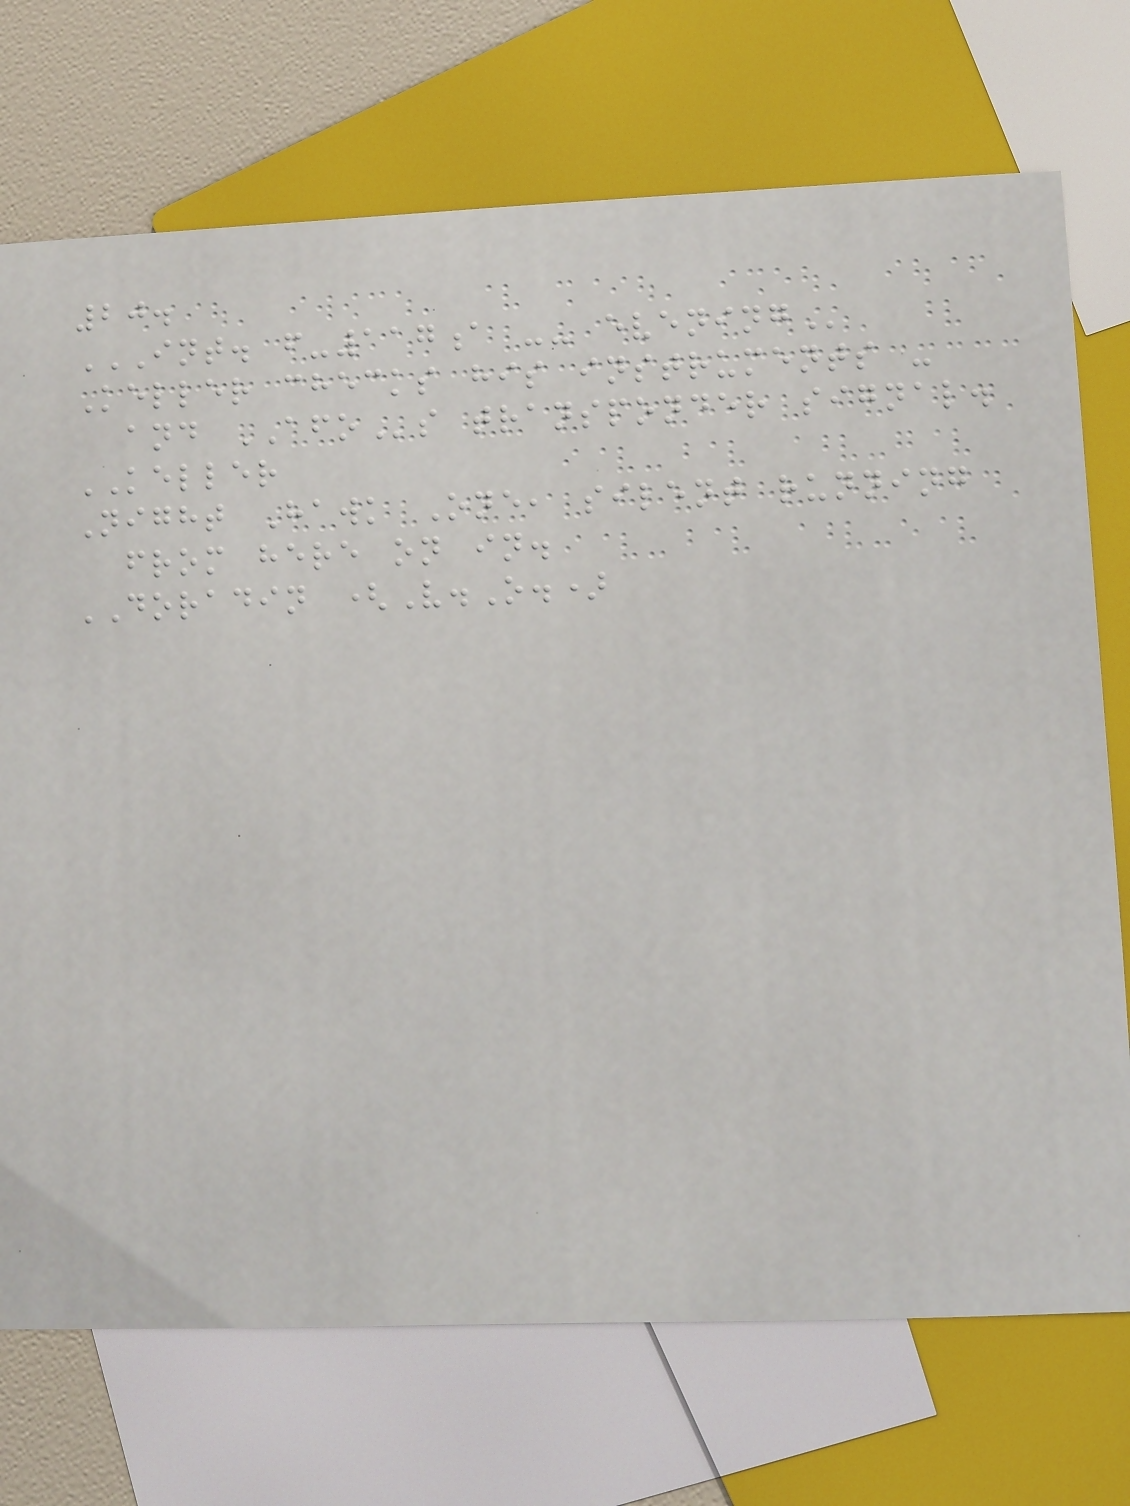20.
INT. F-117A -- EVENING
Keller checks his instruments -
and AFOs transponder signal.
KELLER
Night Hawk One, silent running
from here on in.
DORADIN (V.O.)
